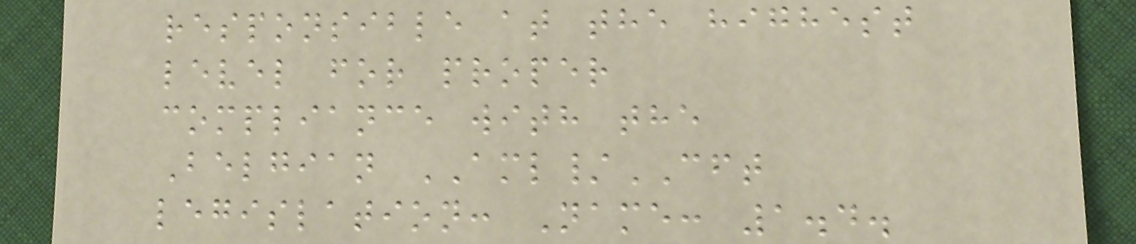responsible at the highest
level for proper
compliance with the
Belgian AML/CFT
legislation: Name: 1.4.
